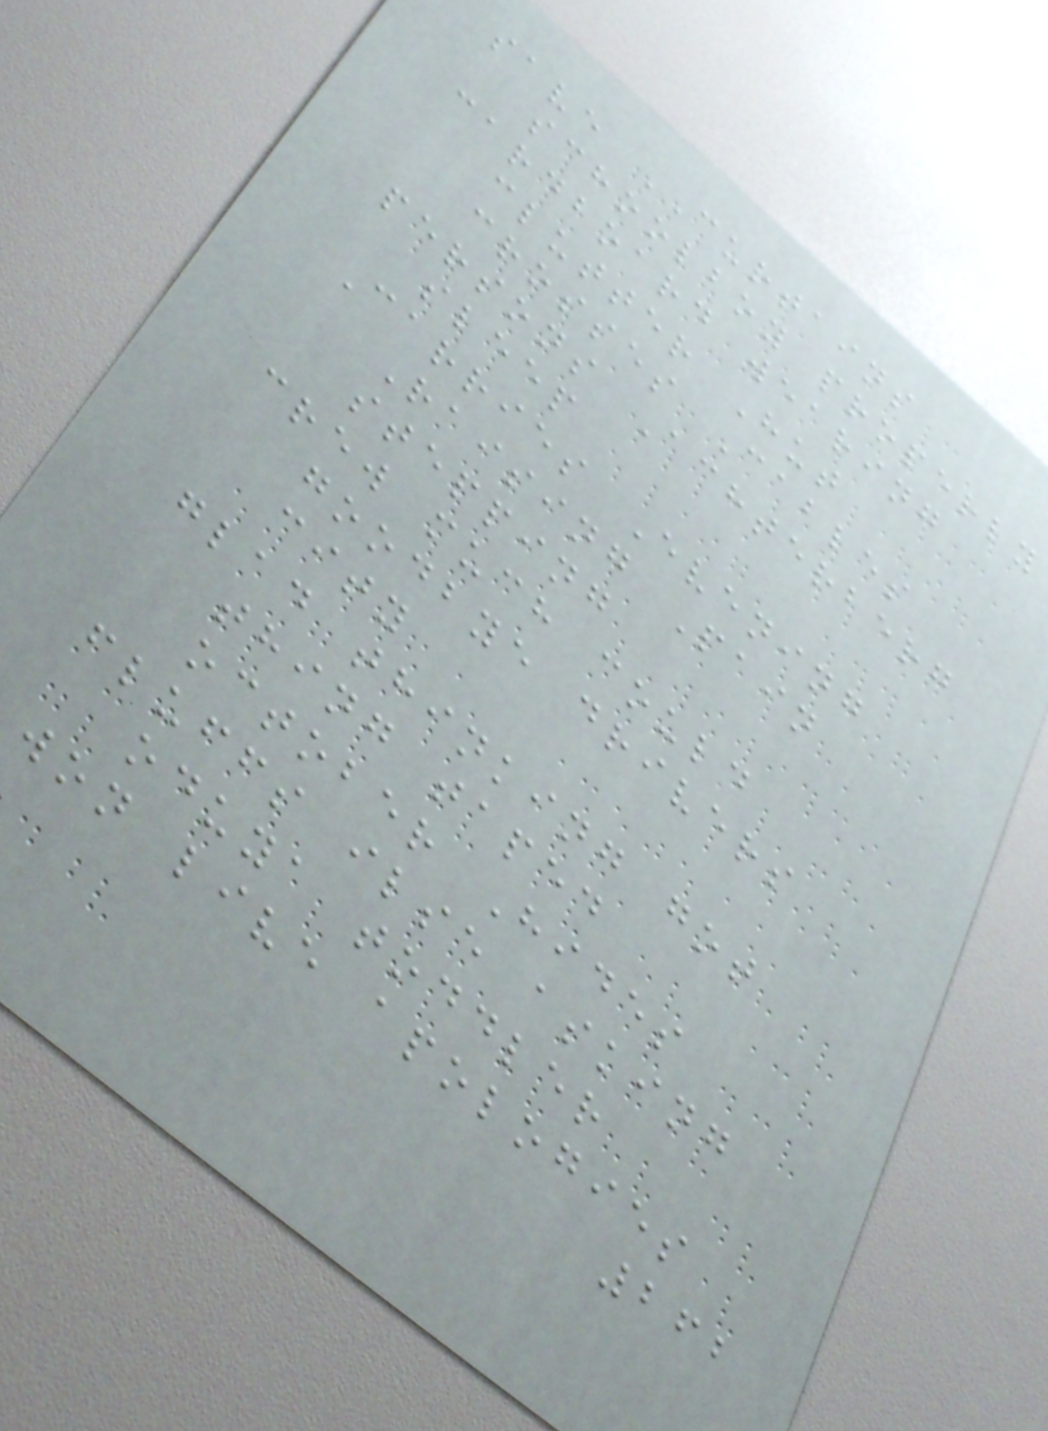save CURTAINS
schoolboy properly
cardboard wearing
clutter Hut
crosses Cables
persons Achterberg
sleep
Carries Evening
Raising Pain
stepping
crew much could
goodbye drivers
city
glad thinking got
thing taped
october Hides
fluffs ilse asking
oduya toddler
won live apologies
262
